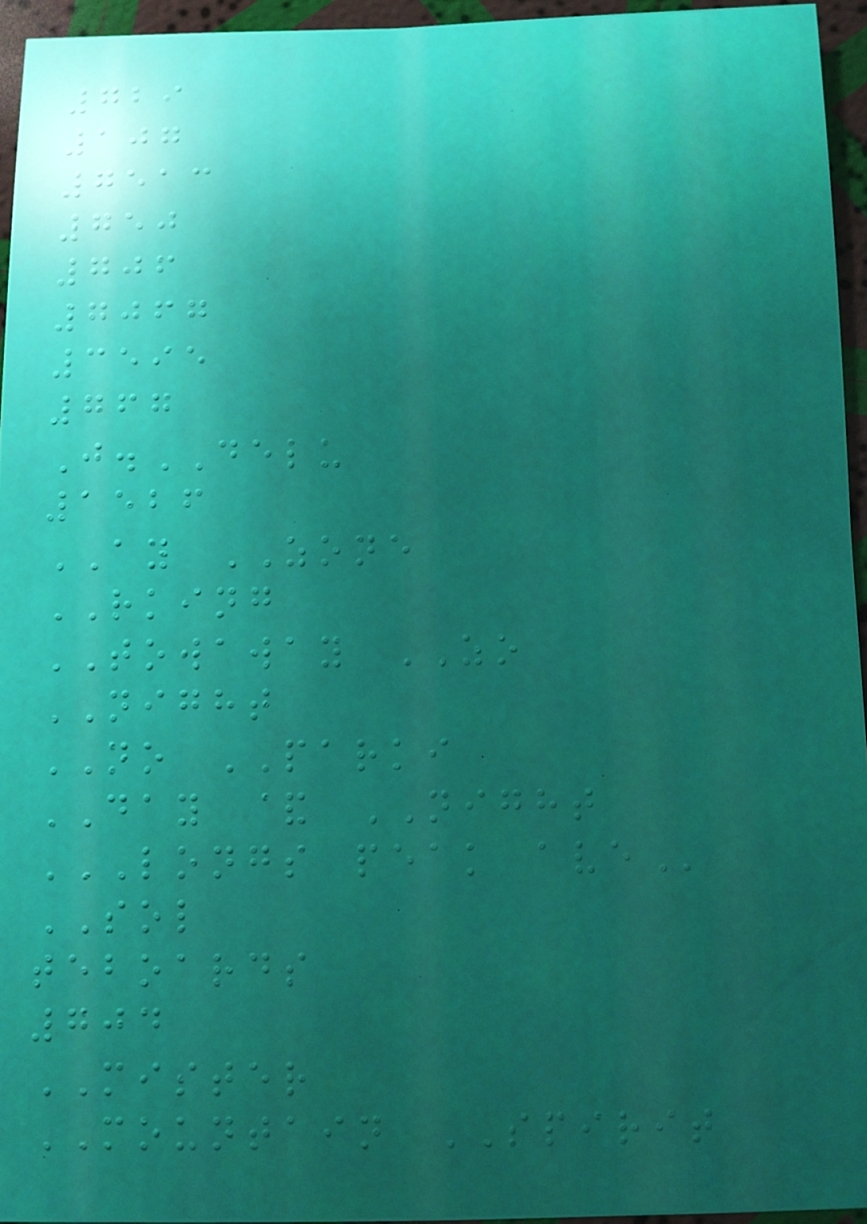729
107
7513
750
706
7067
3595
767
J.DELU
1526
AY ZONE
RKING
TOWAWAY ZO
NIGHT
NO PARKI
DAY & NIGHT
LONGS PEAK AVE
SOL
teboards
704
MISTER
MOUNTAIN SPIRIT
